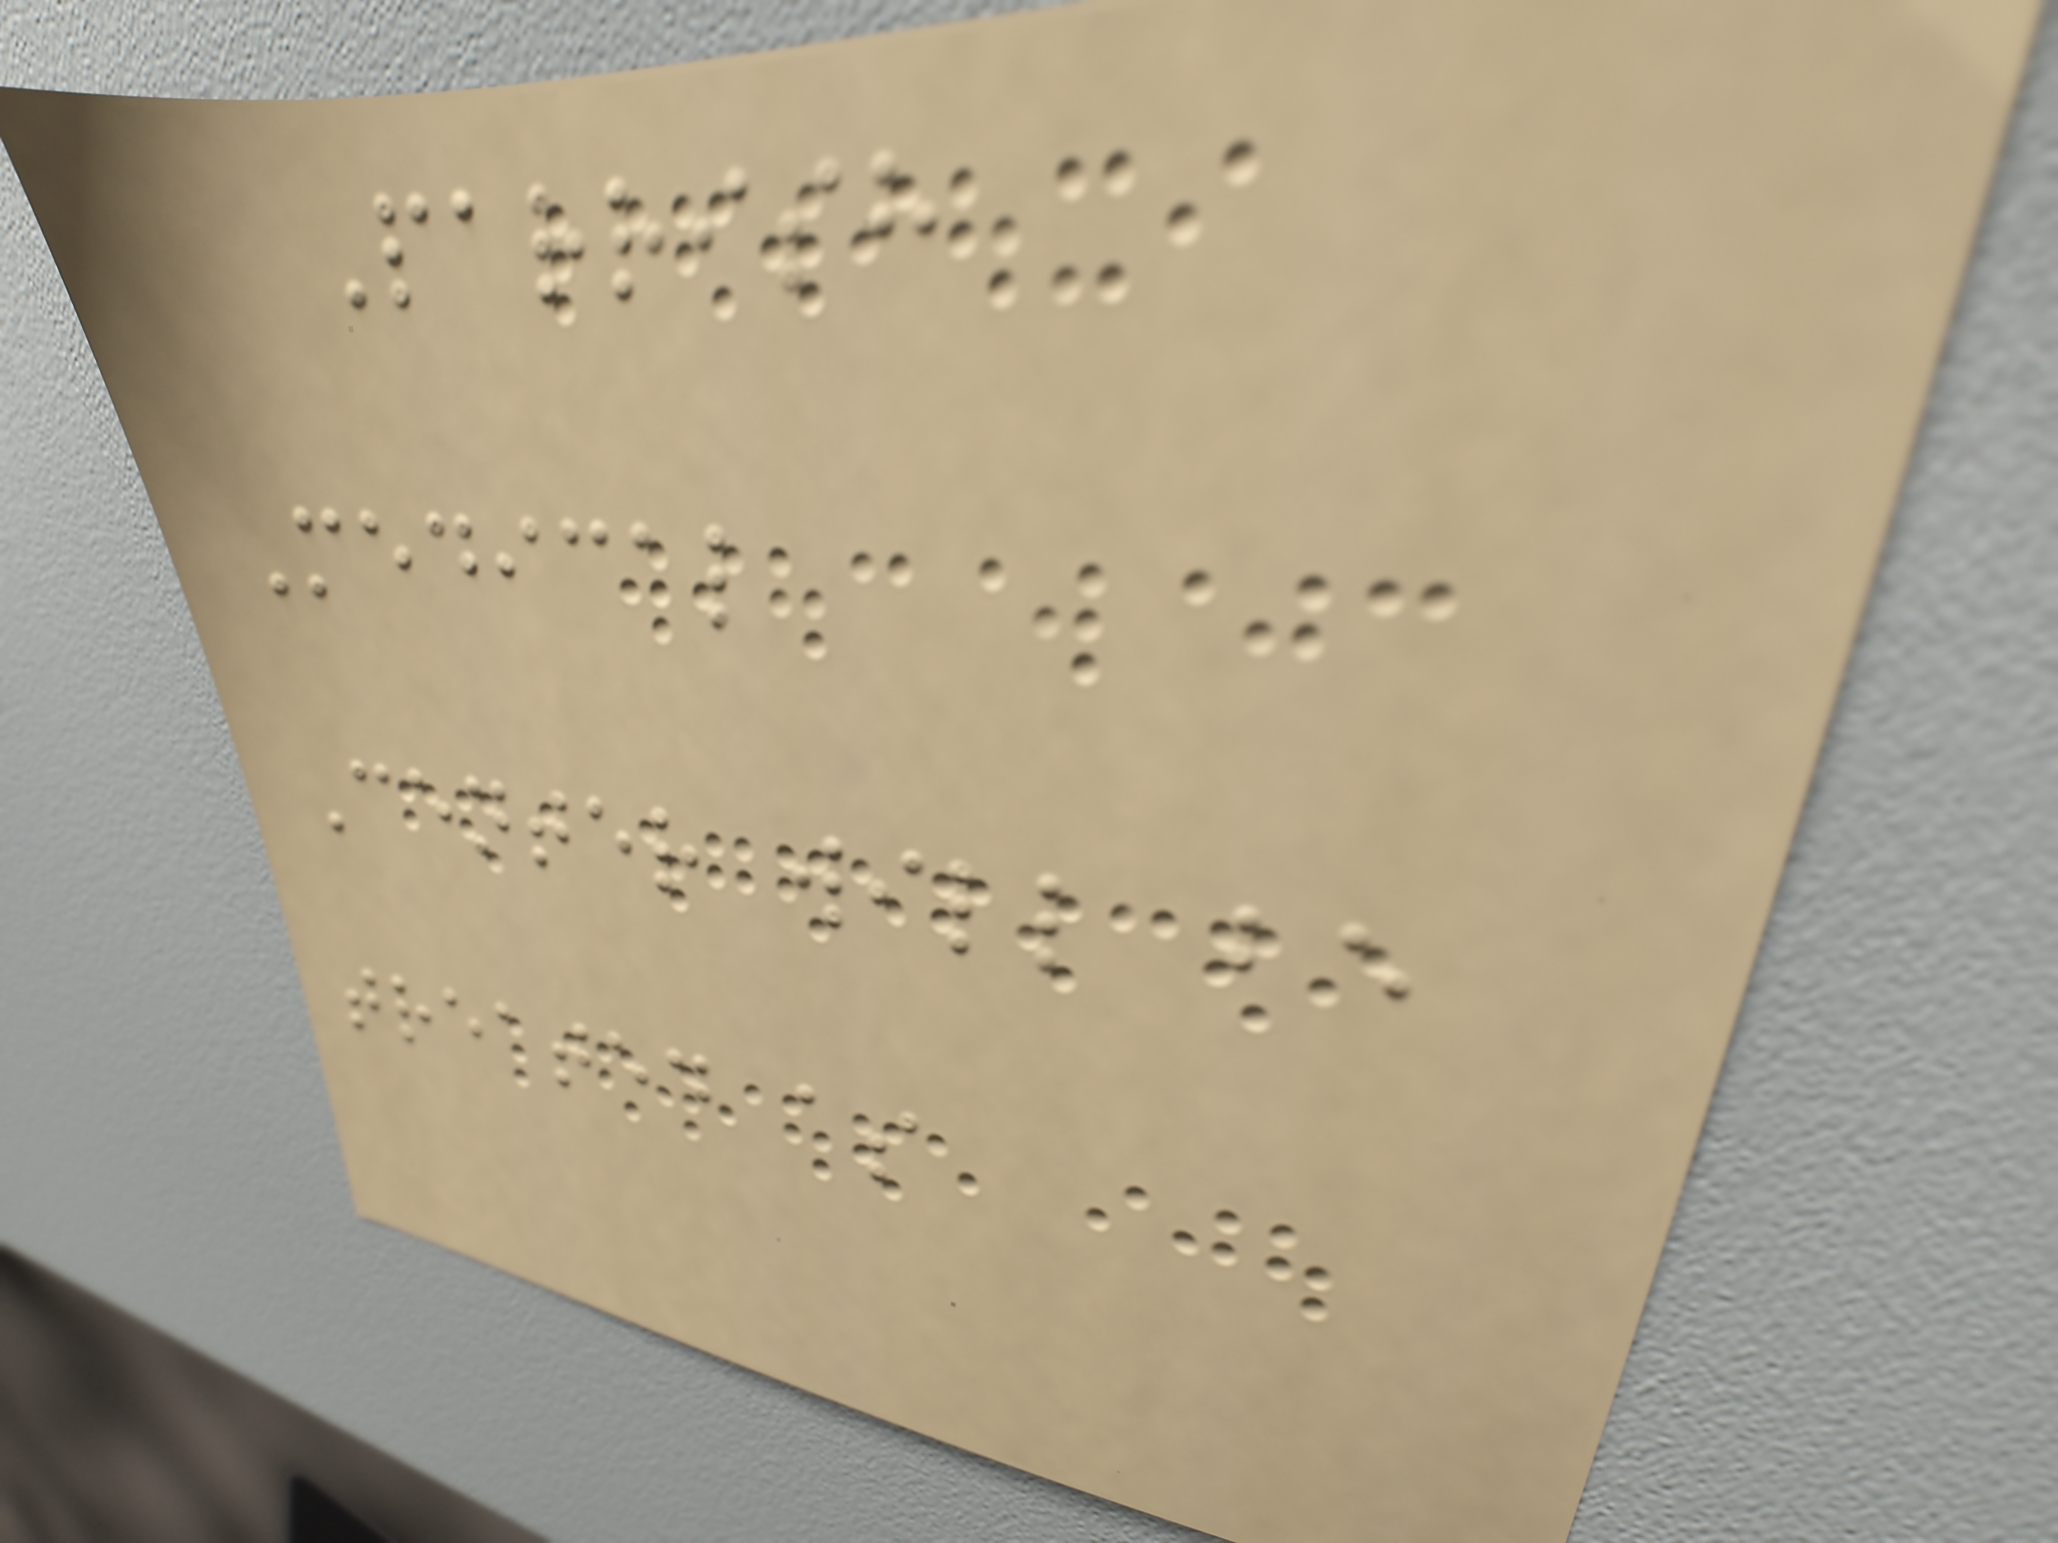Parrish
Medical
Center will be
treated as
